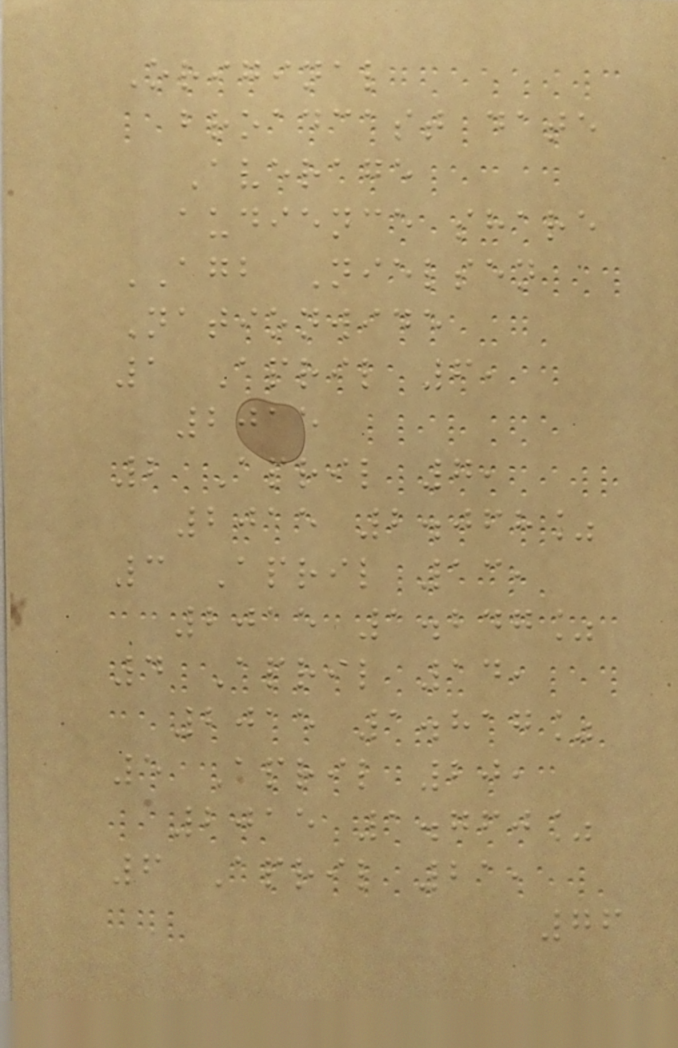Original
broadcast date
Average
audience share
AGB Nielsen
Nationwide
1 April 6,
2015
2 April 7,
2015 2.068%
3 April 13,
2015 1.247%
4 April 14,
2015 1.817%
5 April 20,
2015 1.760%
6 April 21,
76
